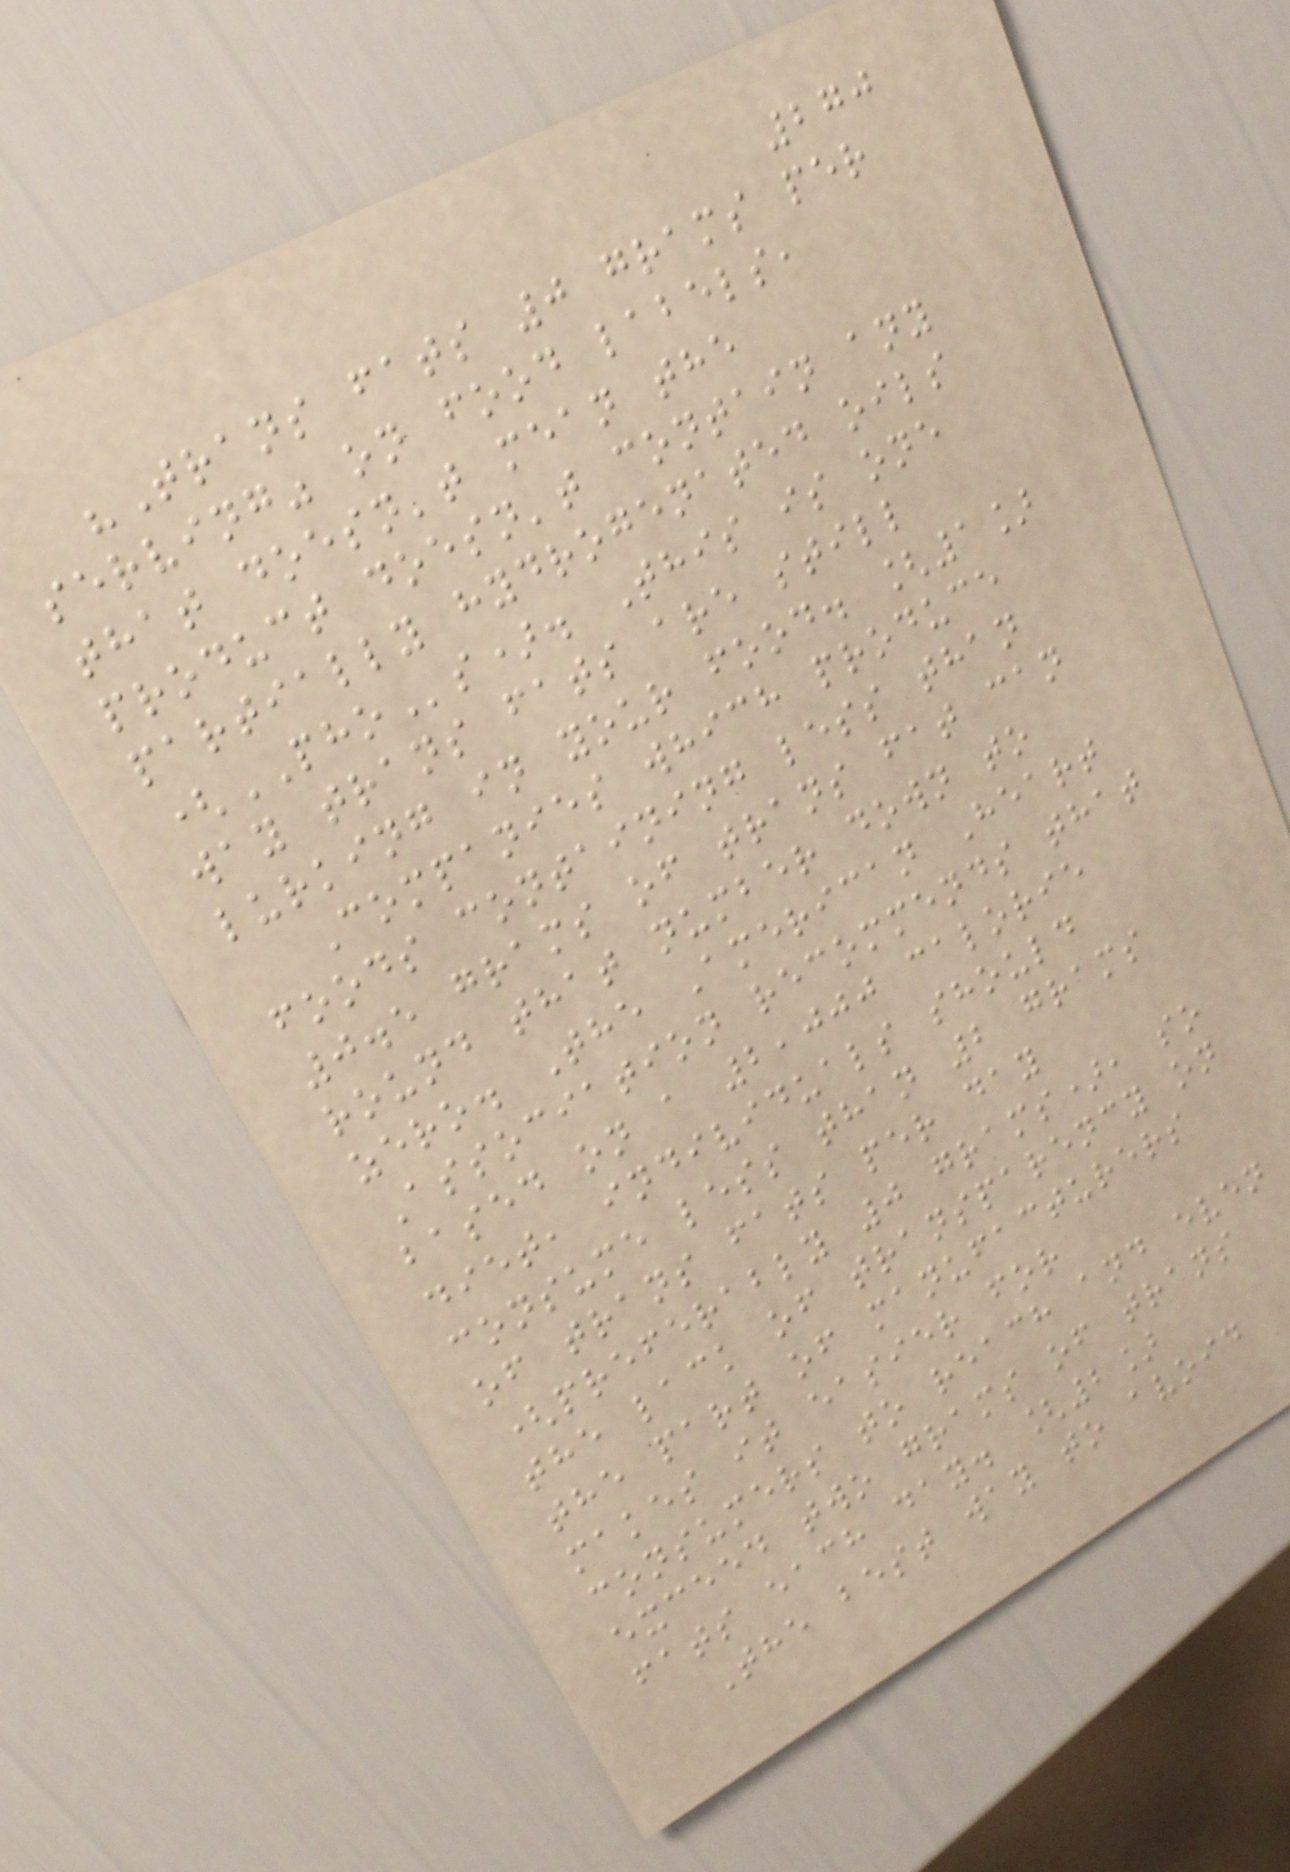270
"Trans fats 0 grams per
serving" on food labels,
that doesn't mean the
product doesn't contain any
partially hydrogenated oils
(PHOs). This is one
way trans fats are still
lurking in your food. [1]
Companies which produce
foods containing less than
0.5 grams of trans fat can
round that number down to
zero. The American Heart
Association recommends that
based on a 2,000 calorie
diet, individuals should
consume less than 2 grams
of trans fats per day
(preferably 0 grams), so
the lack of transparency on
the part of manufacturers
makes it easier for
consumers to reach and even
exceed two grams of trans
fats each day. [2]
The best way to avoid
